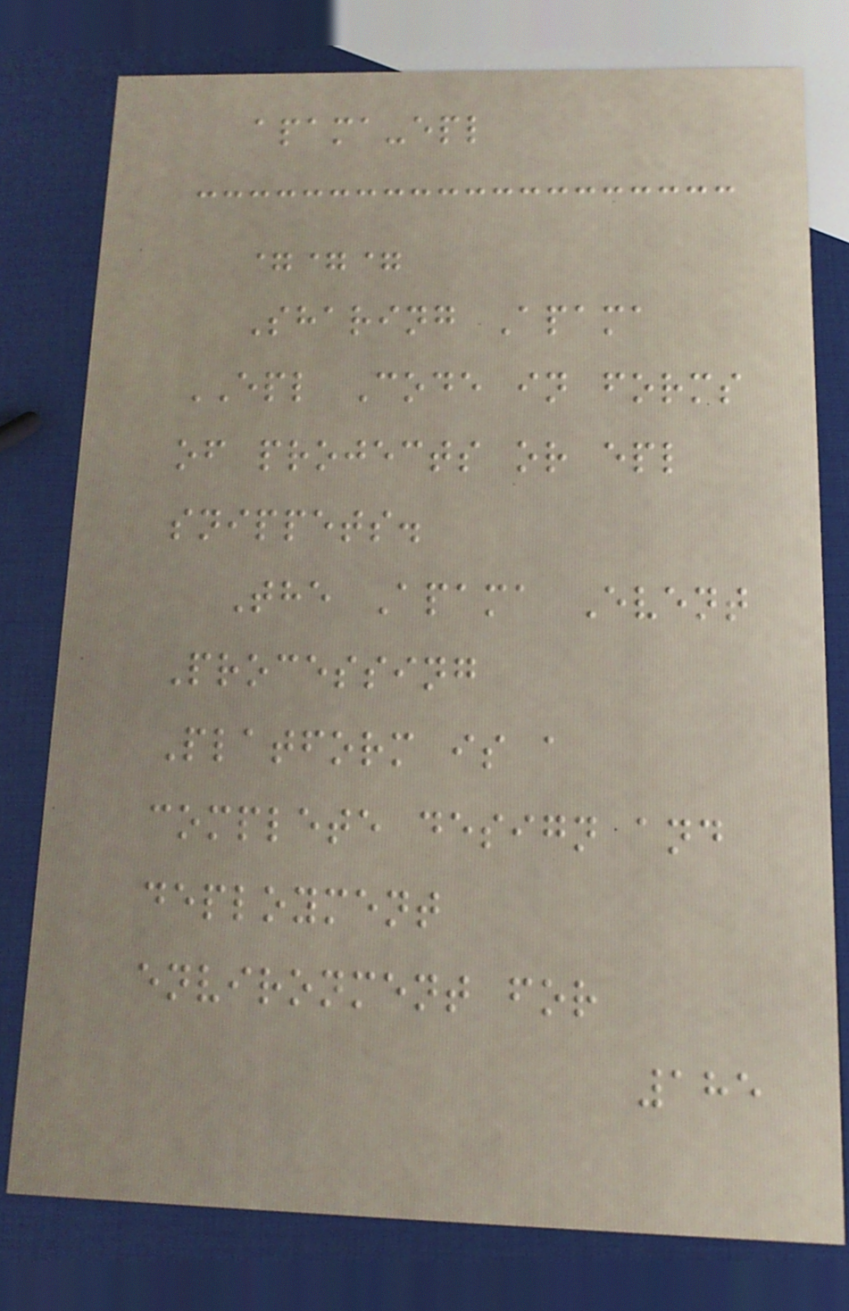apama-epl
===
Sharing Apama
EPL Code in forms
of projects or epl
snippets.
The Apama Event
Processing
Platform is a
complete design and
deployment
environment for
185
